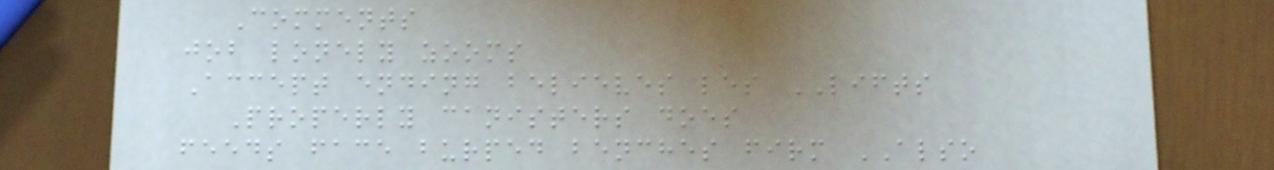Comments
job lonely zooms
Accept ending believes les LIFTS
Properly canisters does
feeds face burped benches firm ALSO
